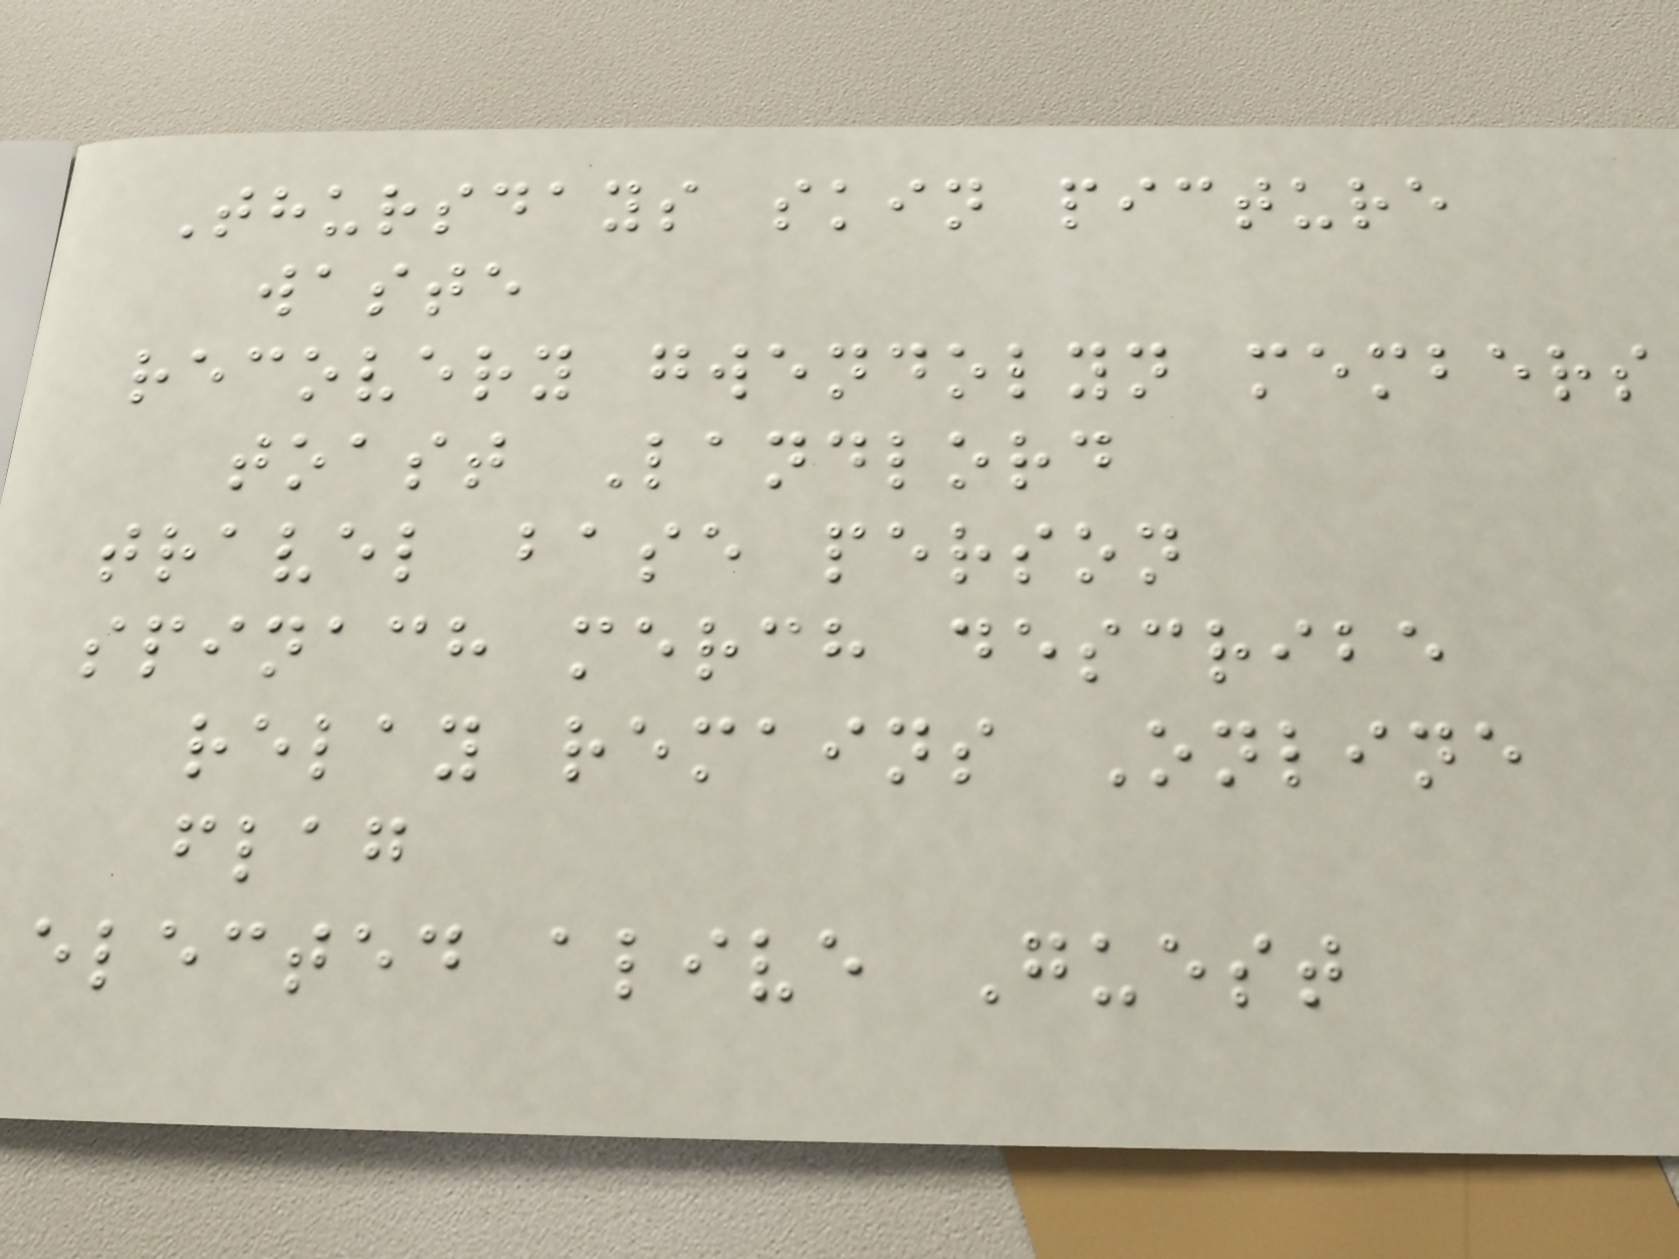Thursdays skin picture
waste
recovery gwendolyn members
toast Landlord
travel base person
spinach merch describe
relay remains Online
flag
elected alive Guest
